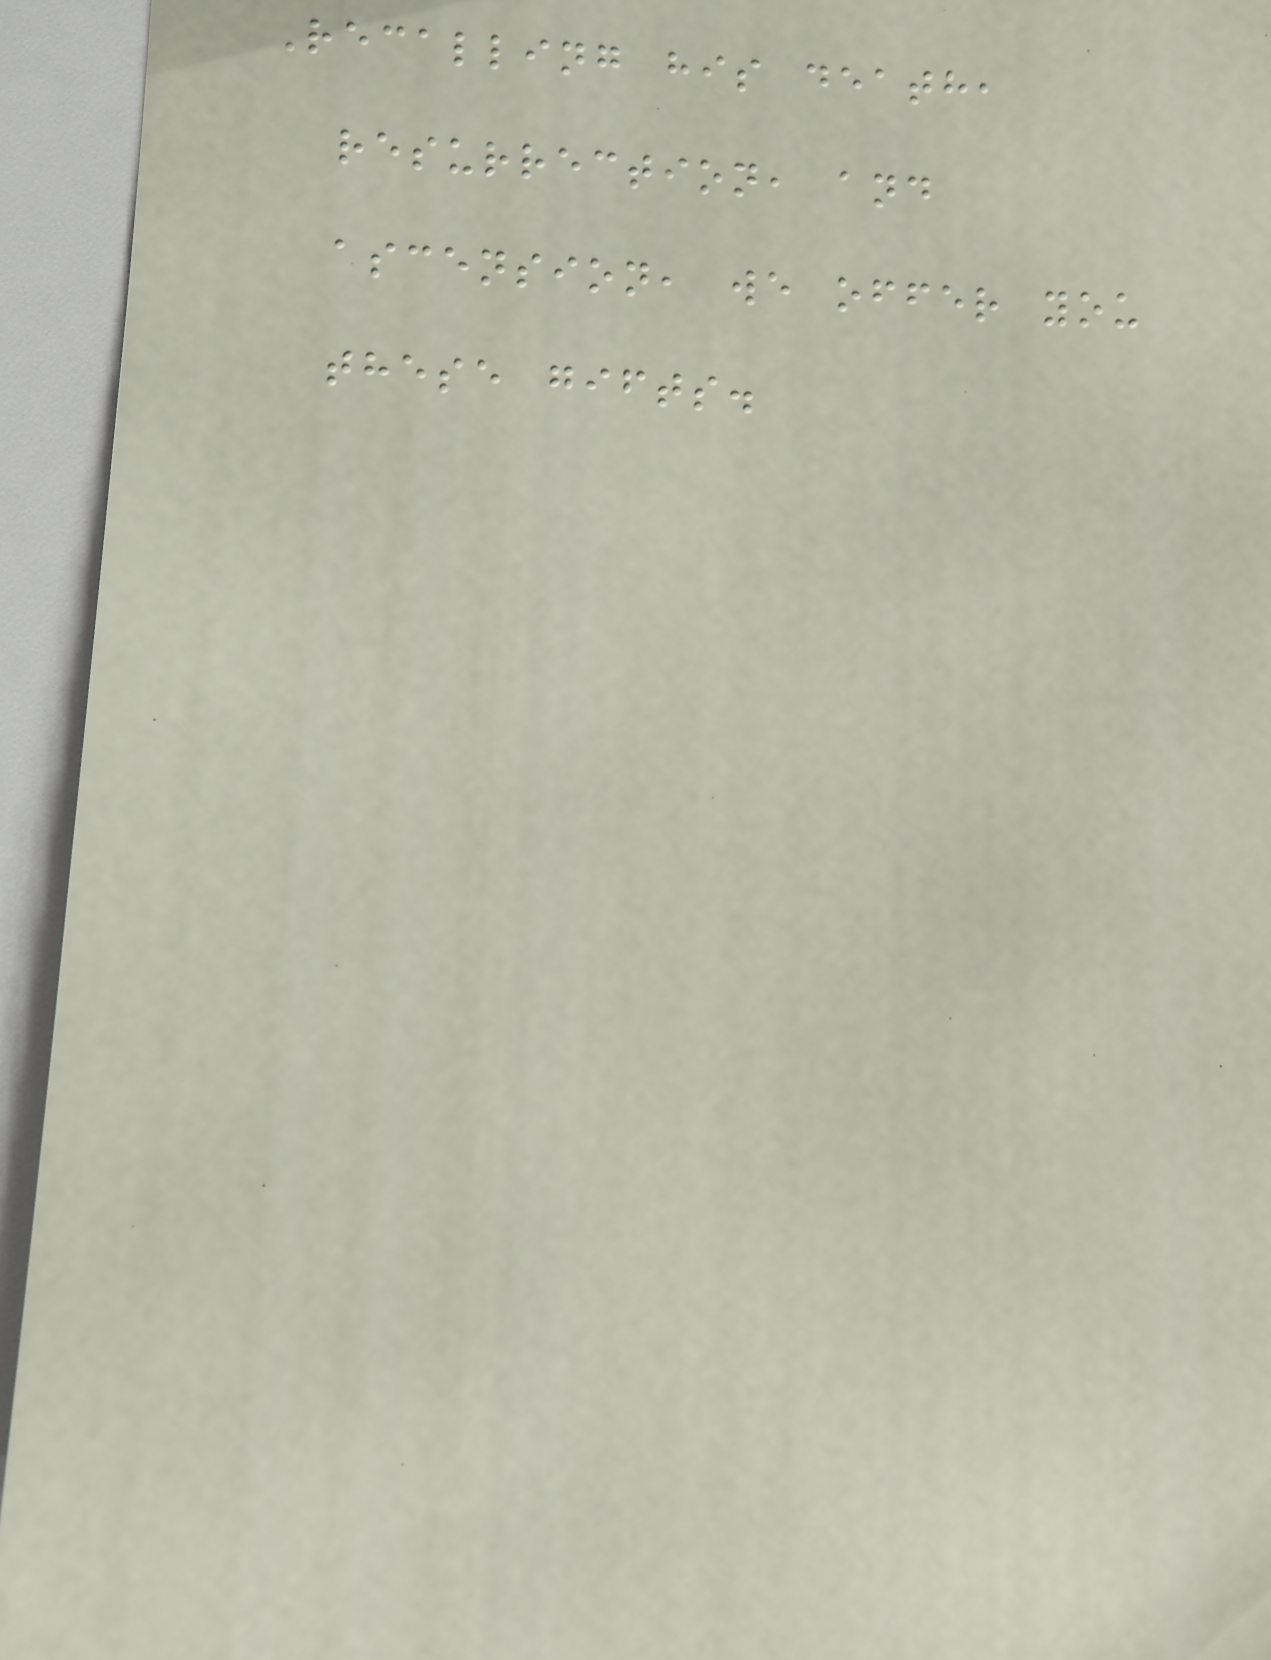Recalling his death,
resurrection, and
ascension, we offer you
these gifts.
